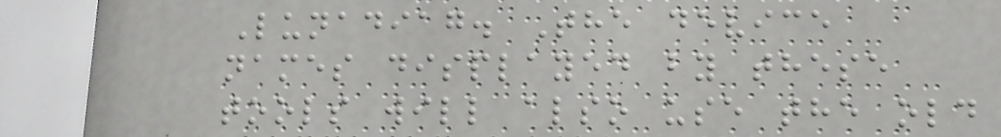Lunadiag. The device
names displayed by these
tools will also use the old
